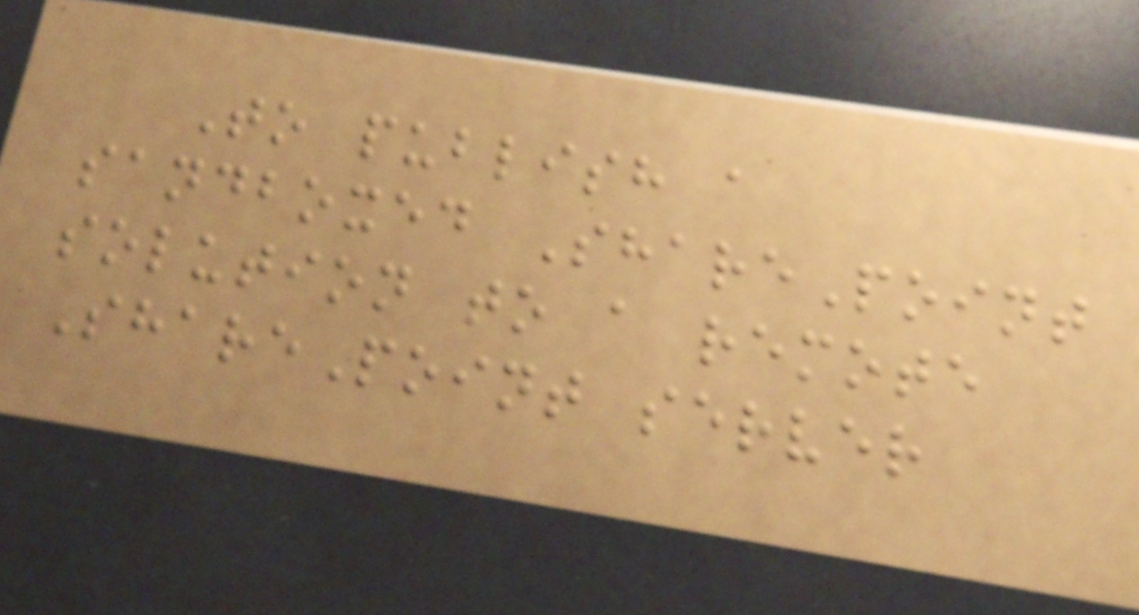To publish a
sandboxed SharePoint
solution to a remote
SharePoint server
